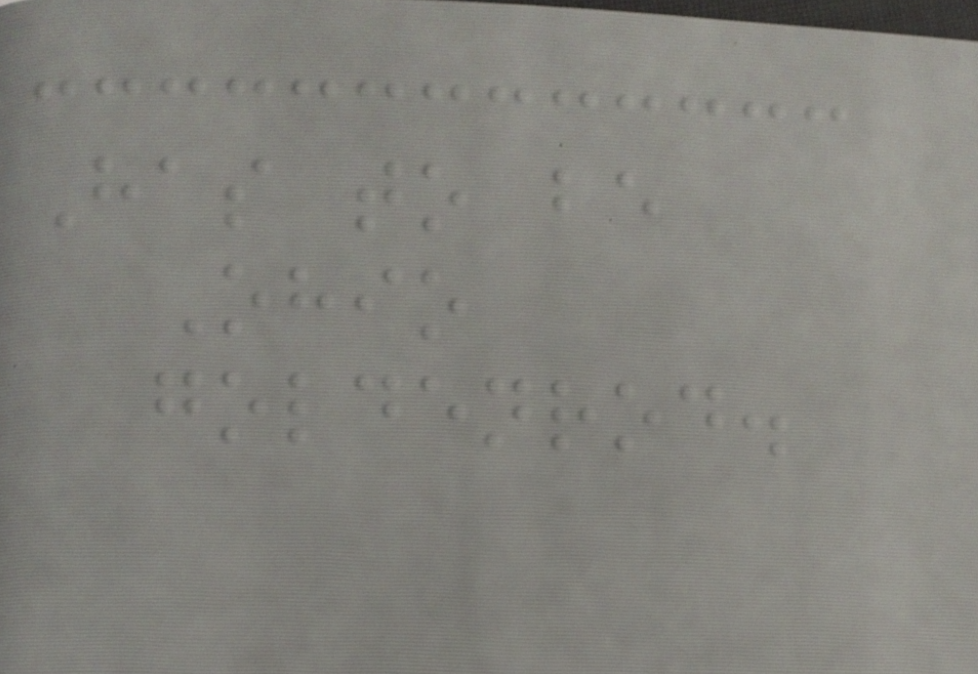Has to be
Ohio
goldenrod.
